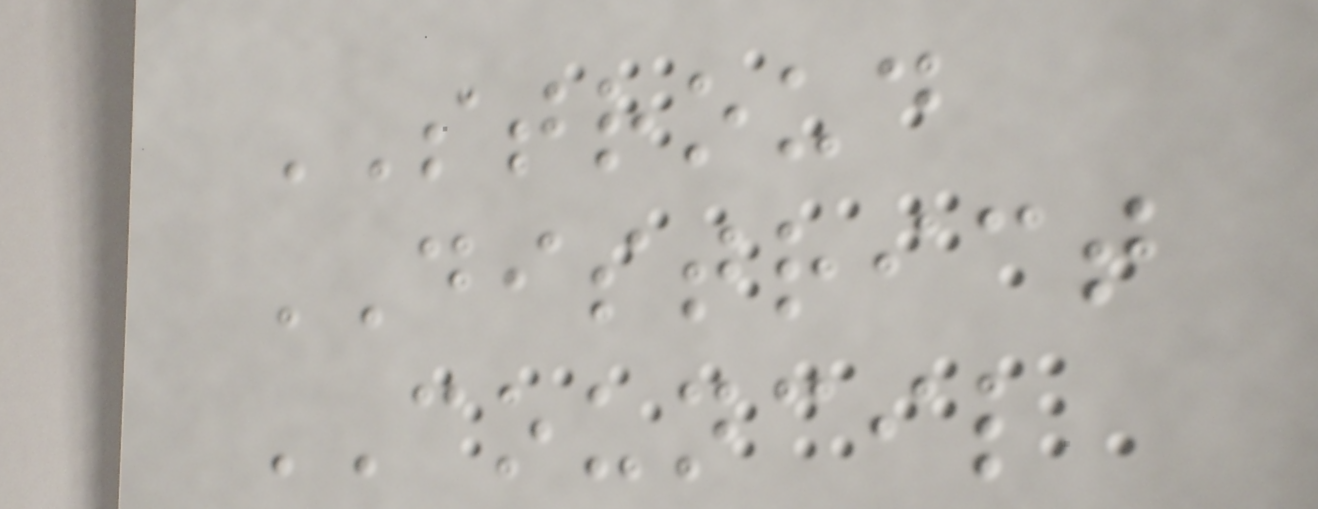STROUD
DISTRICT
COUNCIL
